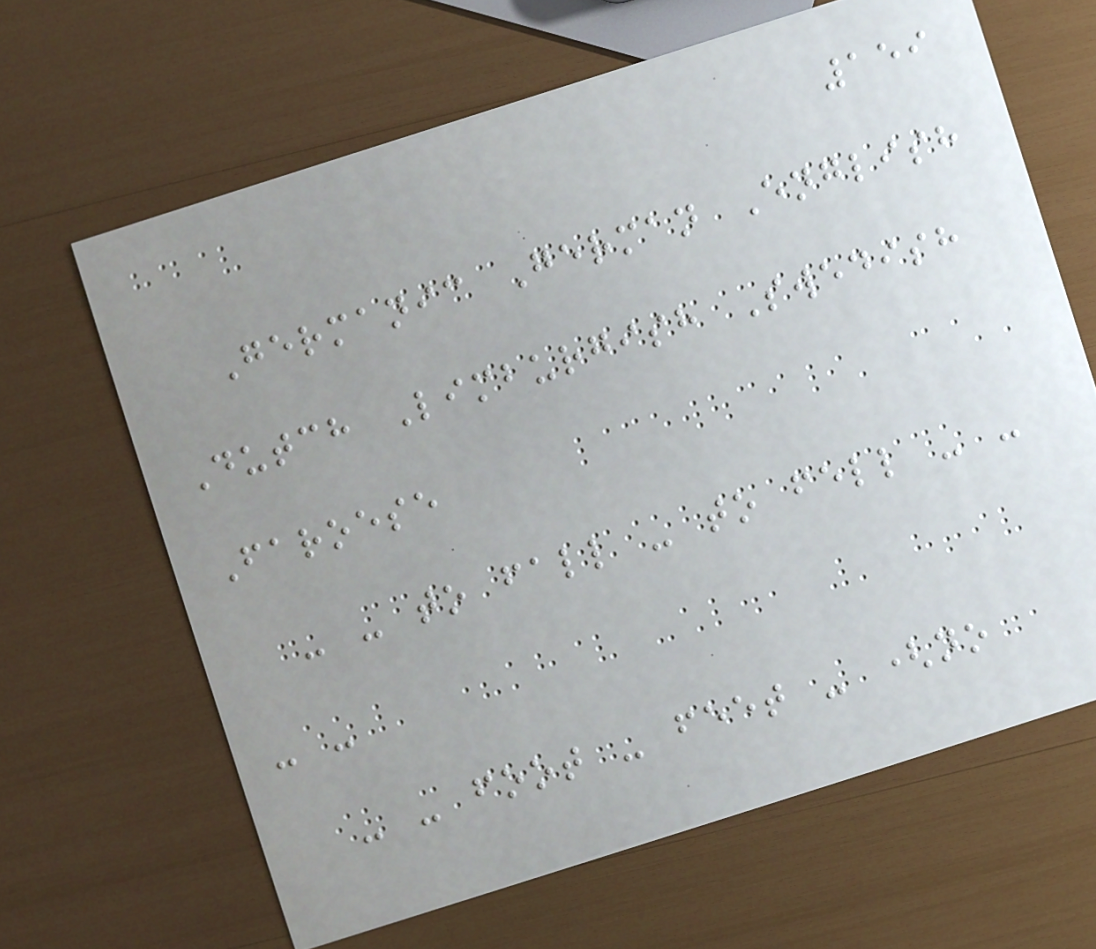159
Germanic German English
Dutch Limburgish Swedish
Faroese
- - to fall - to fell - -
- -
- - foot - feet - (no
